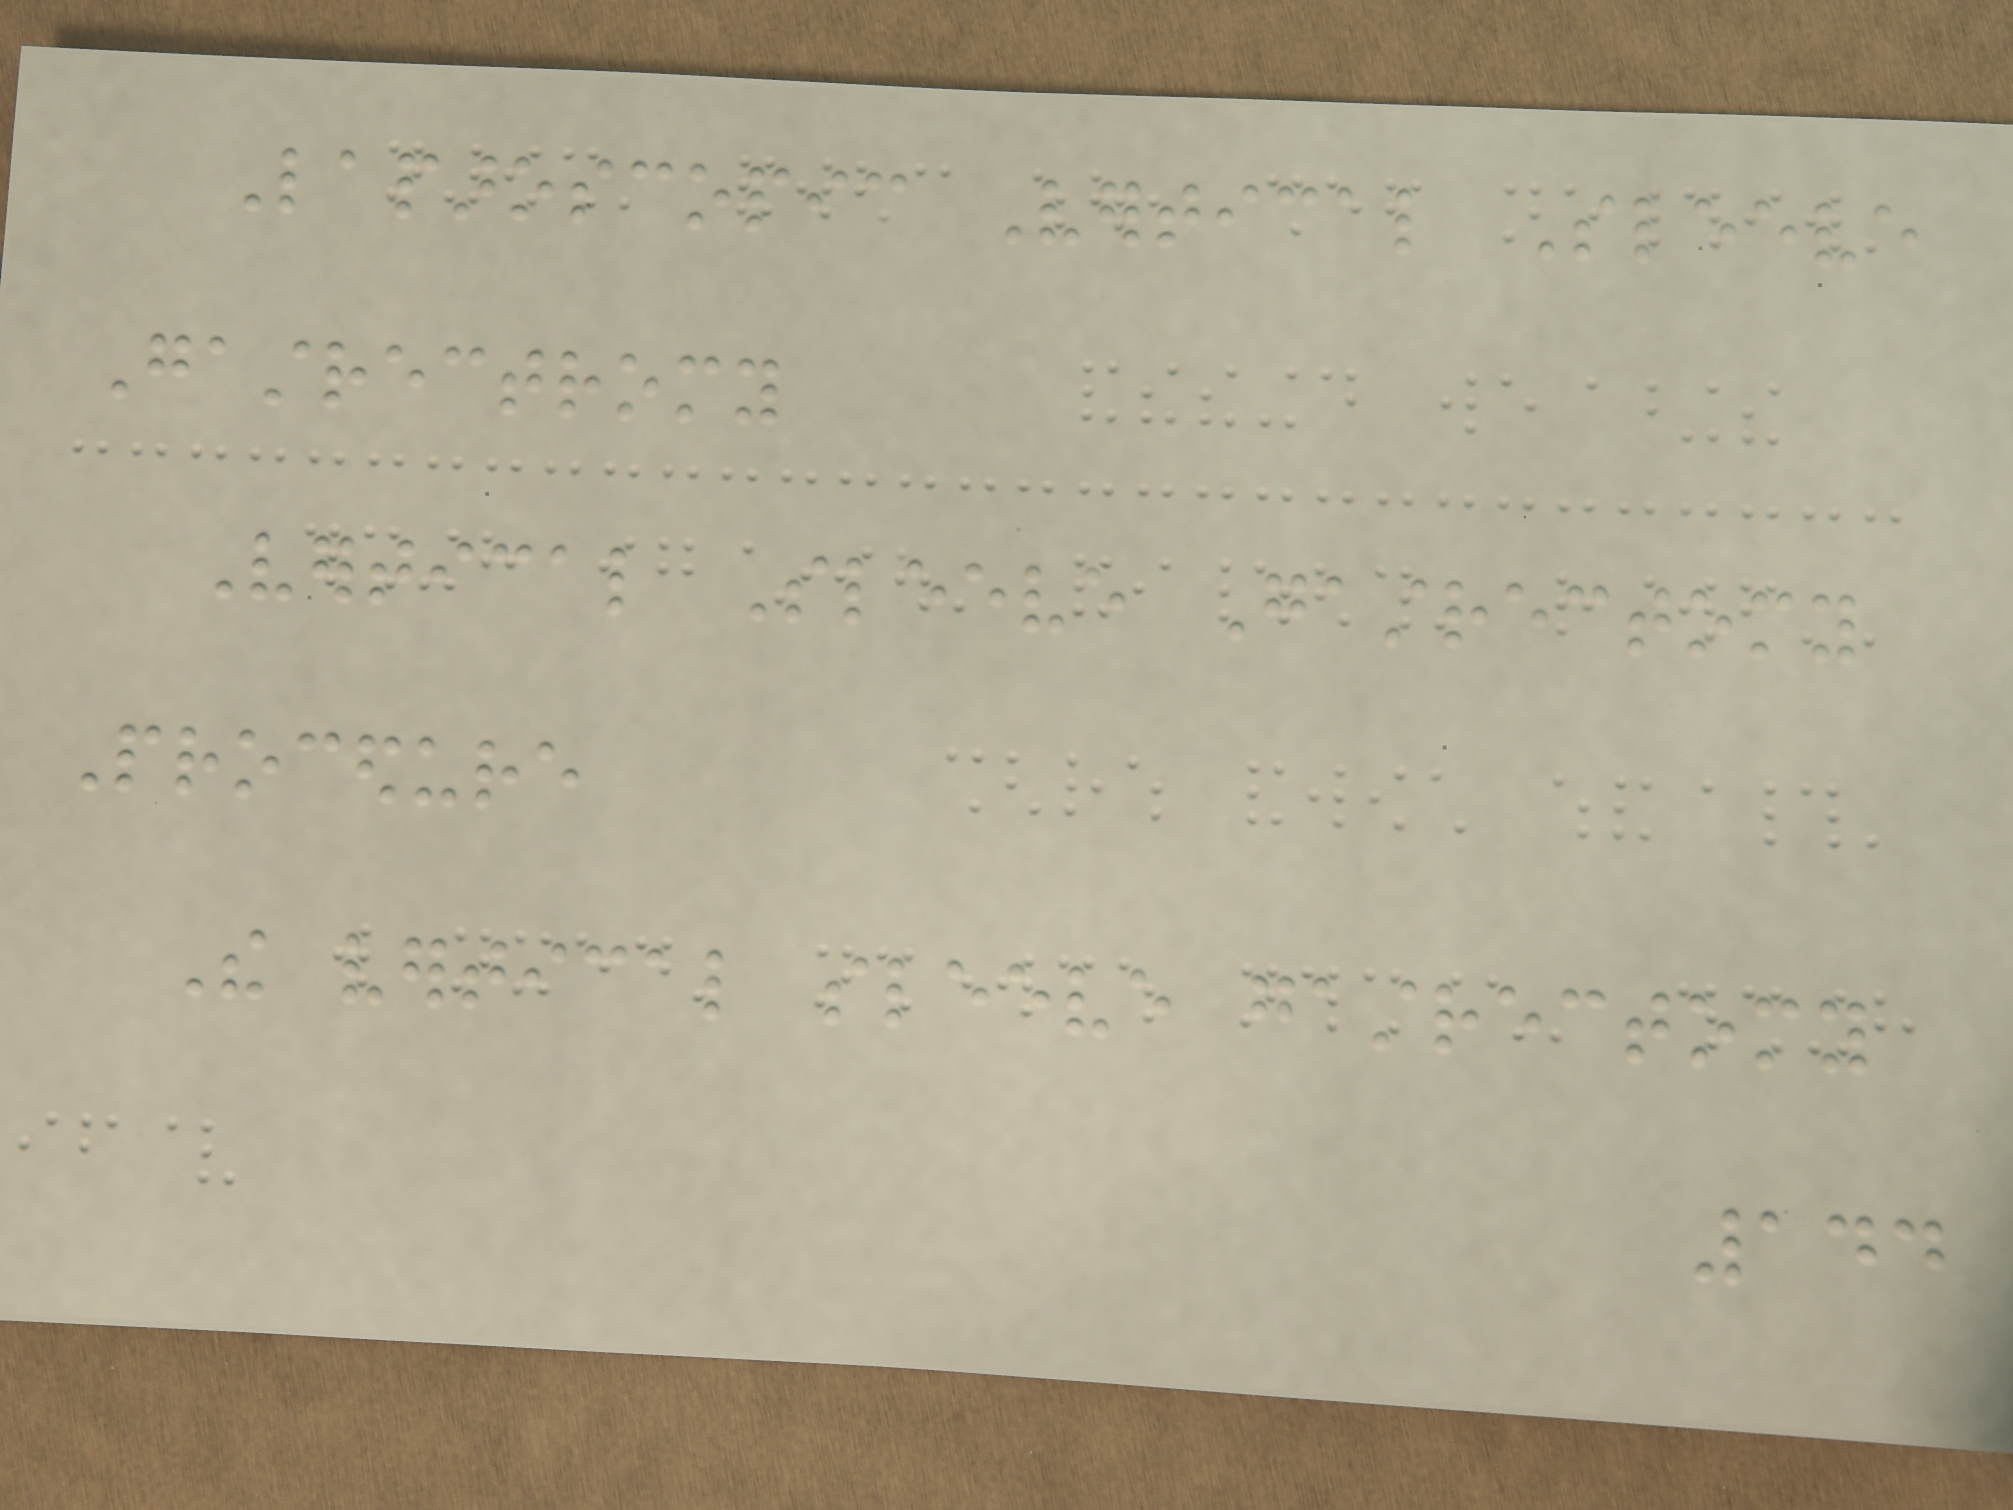Laparoscopic Vertical Sleeve
Gastrectromy
Vertical Sleeve Gastrectomy
Procedure
The vertical sleeve gastrectomy
144
